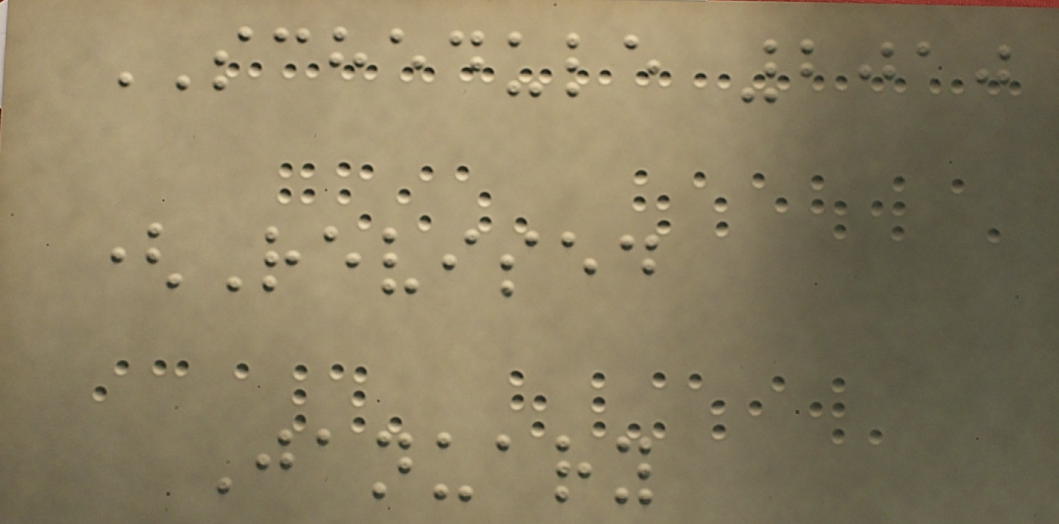SCHEDULE 2010
(Revised
January
